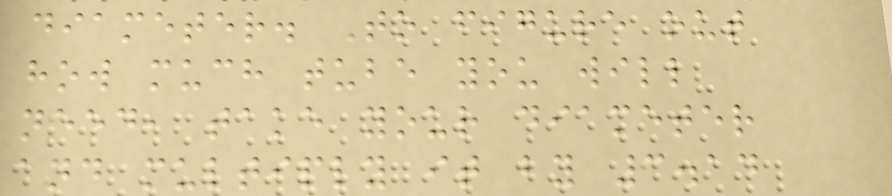diameter. To figure out
how much tube you will
need, take your diameter
and multiply it by 3.14
